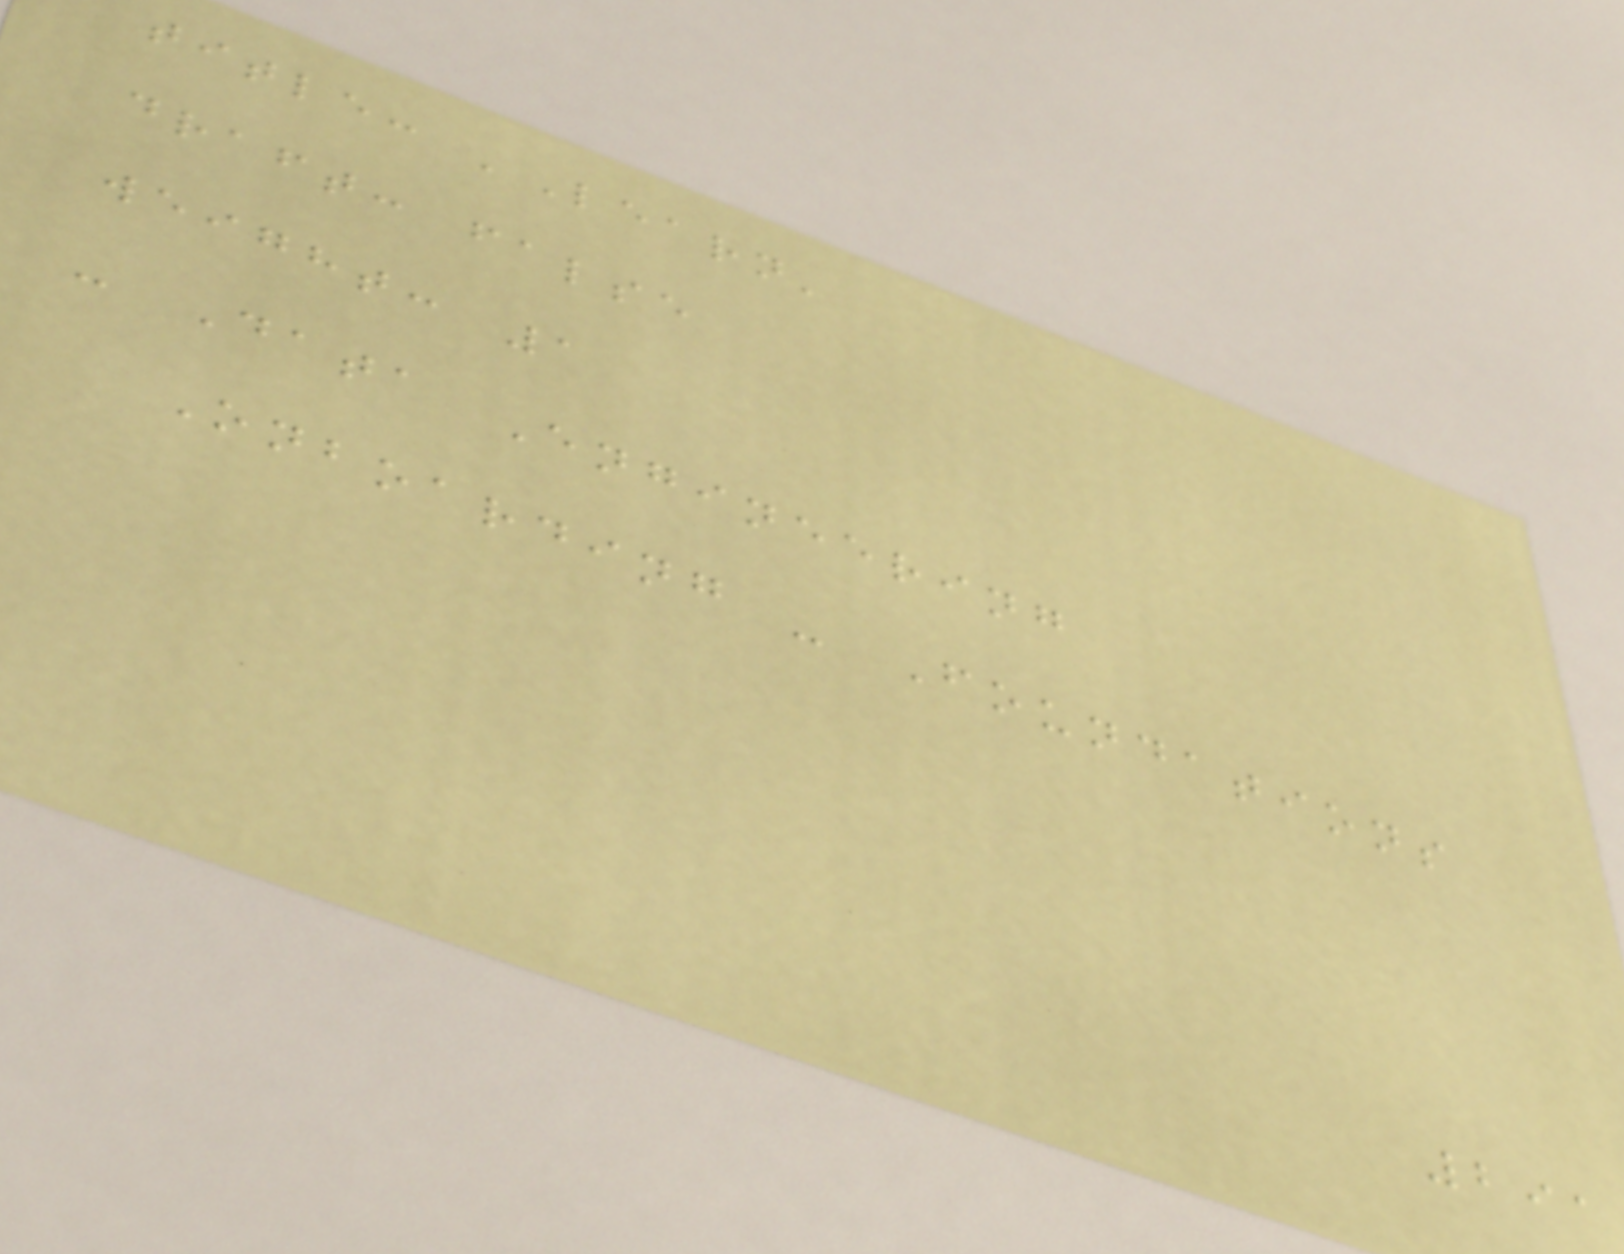title: 'Learn'
draft: false
weight: 1
- Data Engineering
Onboarding - Foundations
291
